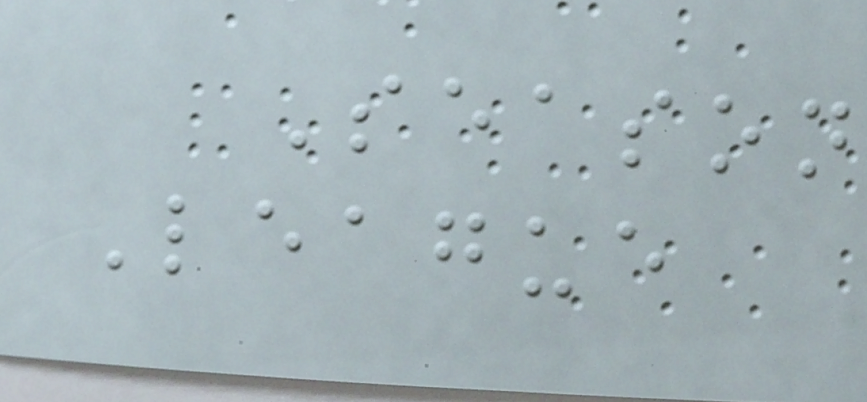Season
League
